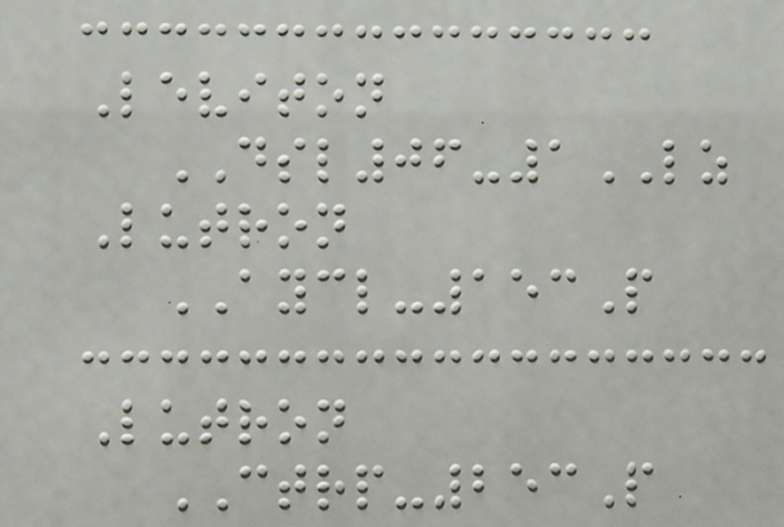Leviton
DSL06-1LZ
Lutron
AYCL-153P
Lutron
CTRP-253P
